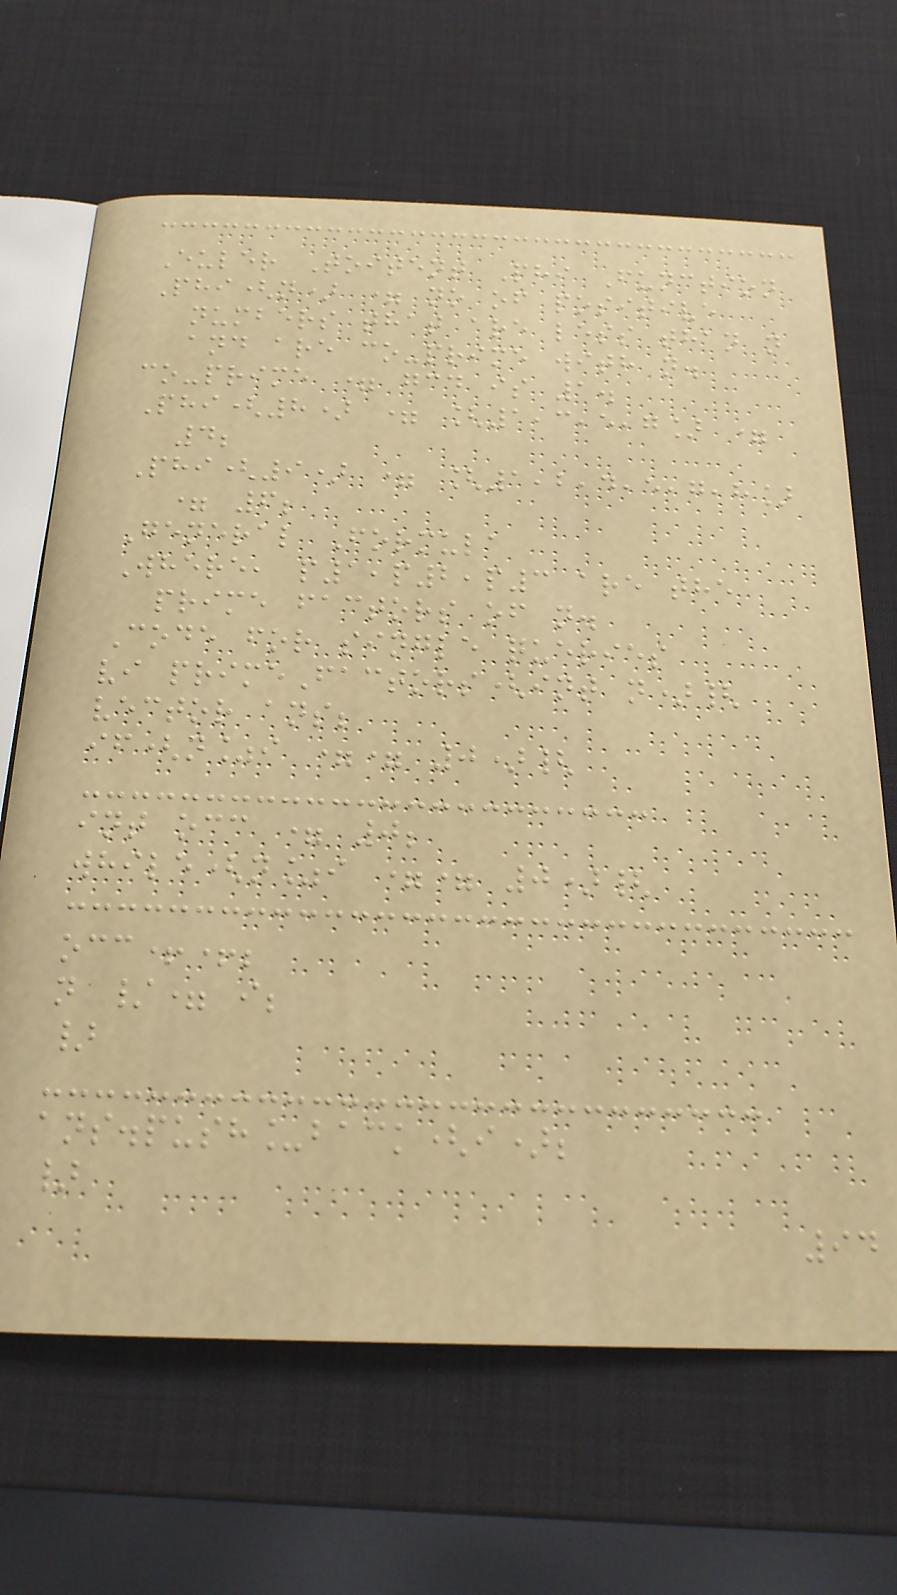Euler Toitent Phi Function
Phi(n) = no of positive
numbers that are less than n
and are co-prime with n.
co-prime = gcd is 1.
Phi(8) = [1,3,5,7] =
4;
Phi(9) = [1,2,4,5,7,8]
= 6;
General Formula
Where, p1,p2,p3 are the
prime factors of n.
Code for single queries
vi primeFactors(int n){
vector ans;
if(n%i == 0){
int occ = 0;
while(n%i == 0){
occ++;
n /= i;
}
ans.push_back(i);
}
94
